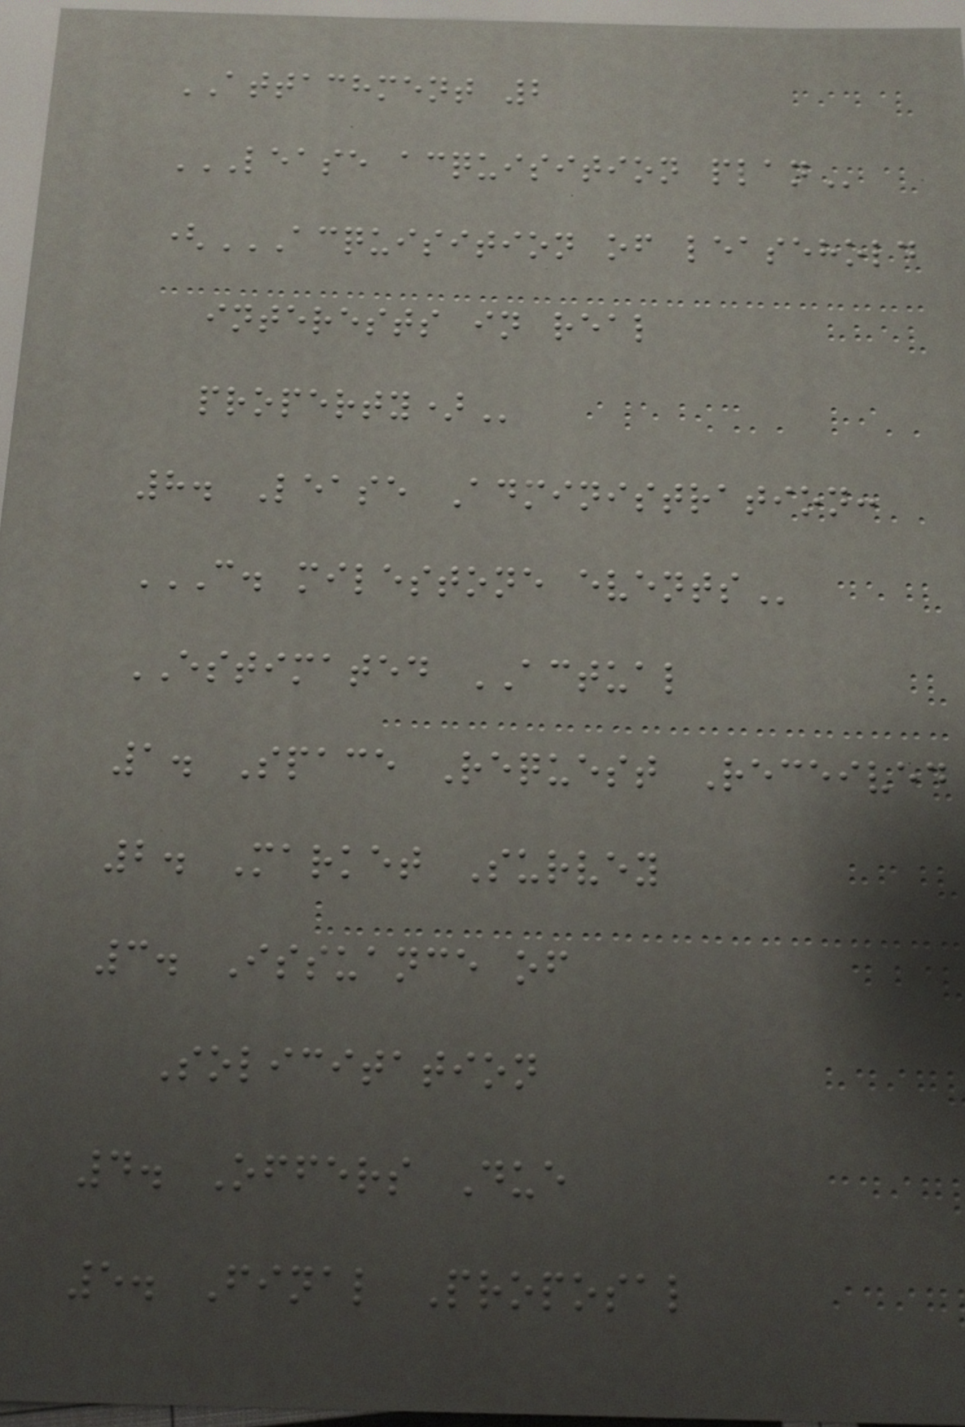ATTACHMENT 2
LEASE ACQUISITION PLAN
(ACQUISITION OF LEASEHOLD
INTERESTS IN REAL
PROPERTY)
8. Lease Administration:
C. MILESTONE EVENTS
ESTIMATED ACTUAL
1. Space Request Received
2. Market Survey
3. Issuance of
Solicitation
4. Offers Due
5. Final Proposal
